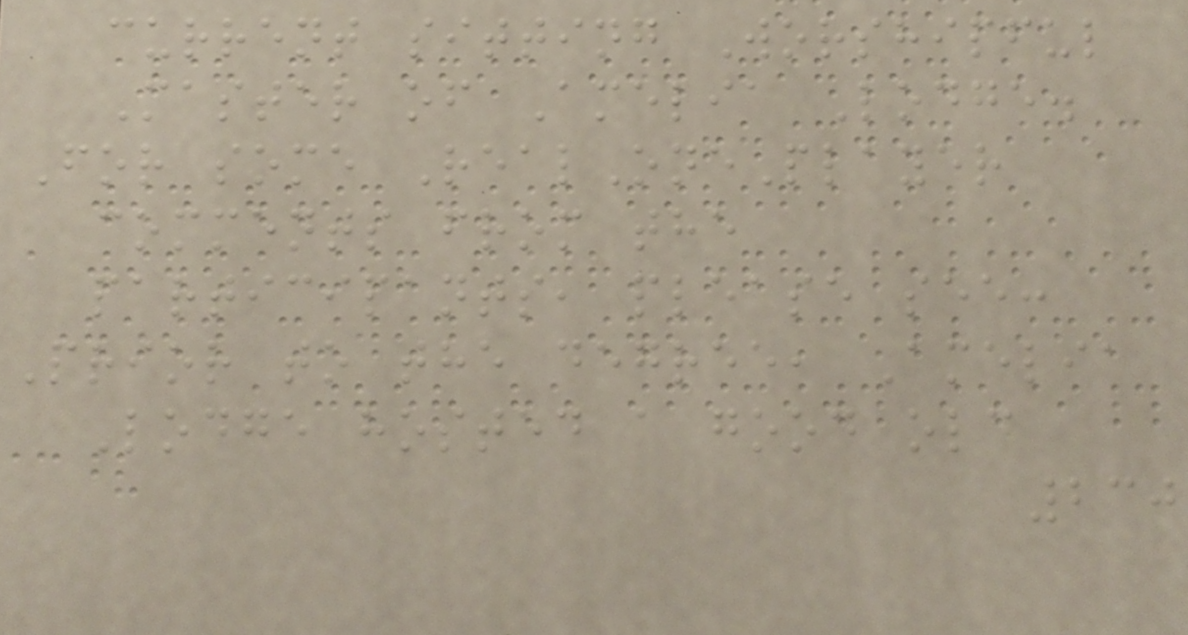current sitting Worshipful
Master of Amelia Lodge.
For some RealOnePlayer
comments from the
participants, please see:
Prior to the degree, Amelia
Lodge hosted a good old
230
